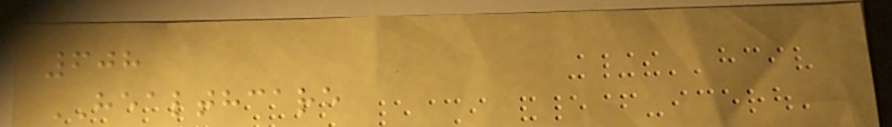608
HEALTHCARE
